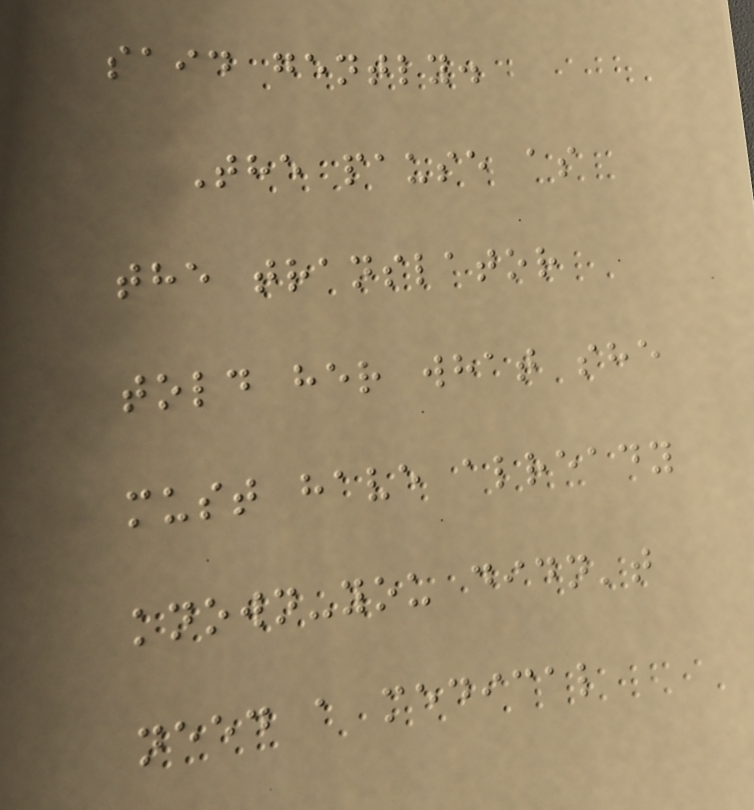said gently.
The pause as
the translator
told her what she
must have already
known-you didn't
need a medical
